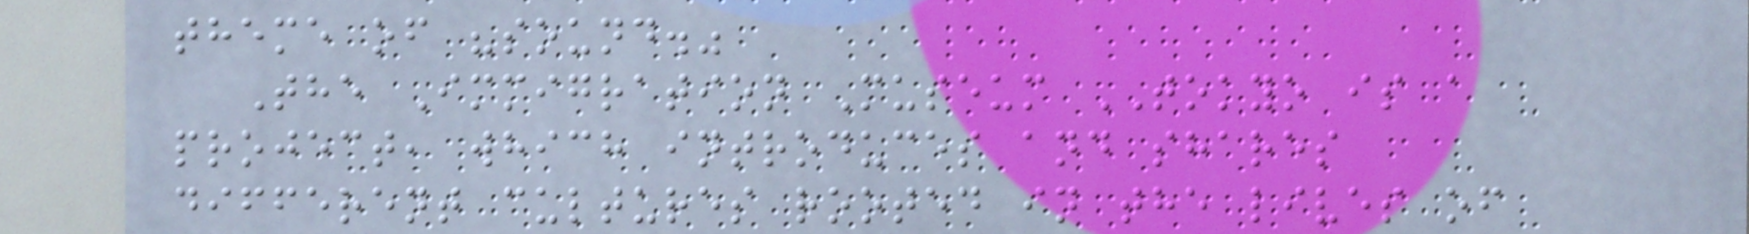theme of "sound."
The Immigration Museum TOKYO is a
project, which introduces and shares
different cultures rooted in the lives of
